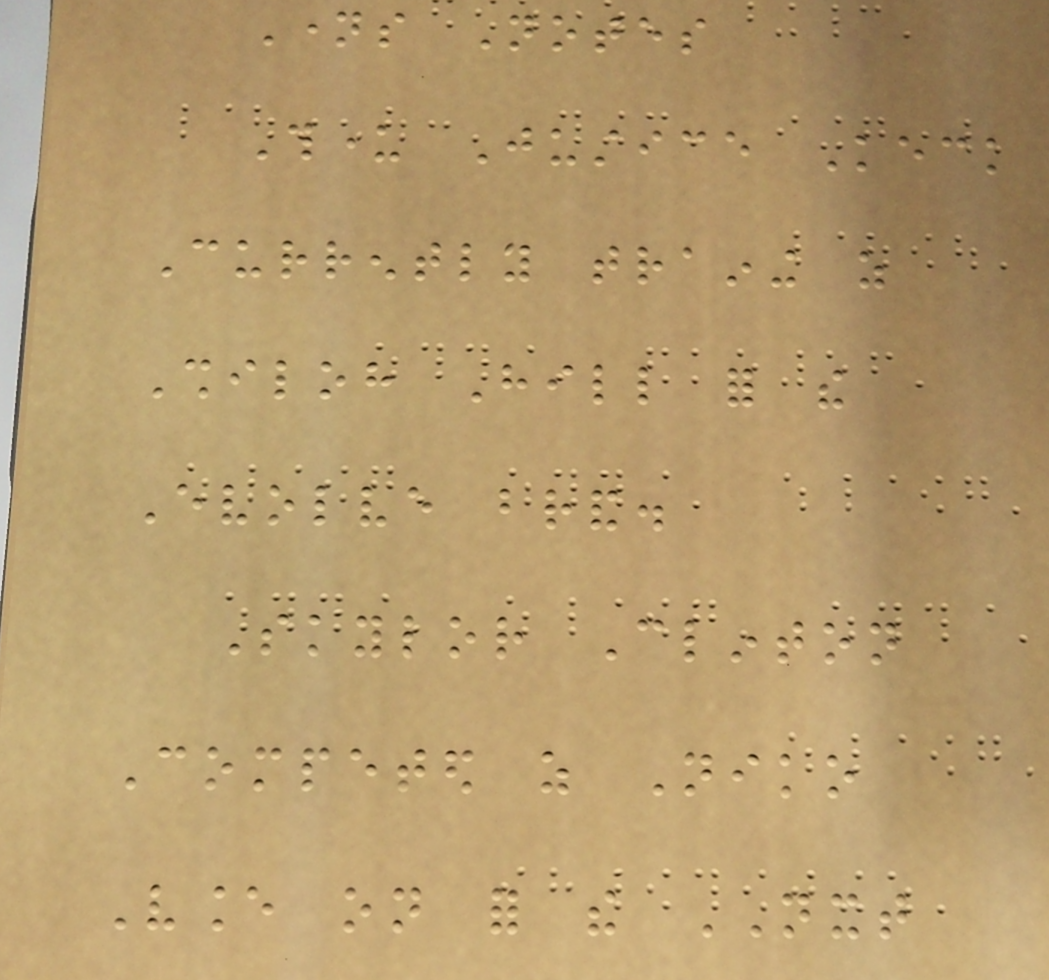Names Notes
Thunder Justice Keck
Currently training as
Shiloh Hill for the
Evolve brand.
Skylor Clinton
Competed as Niko
Vance on for the NXT
